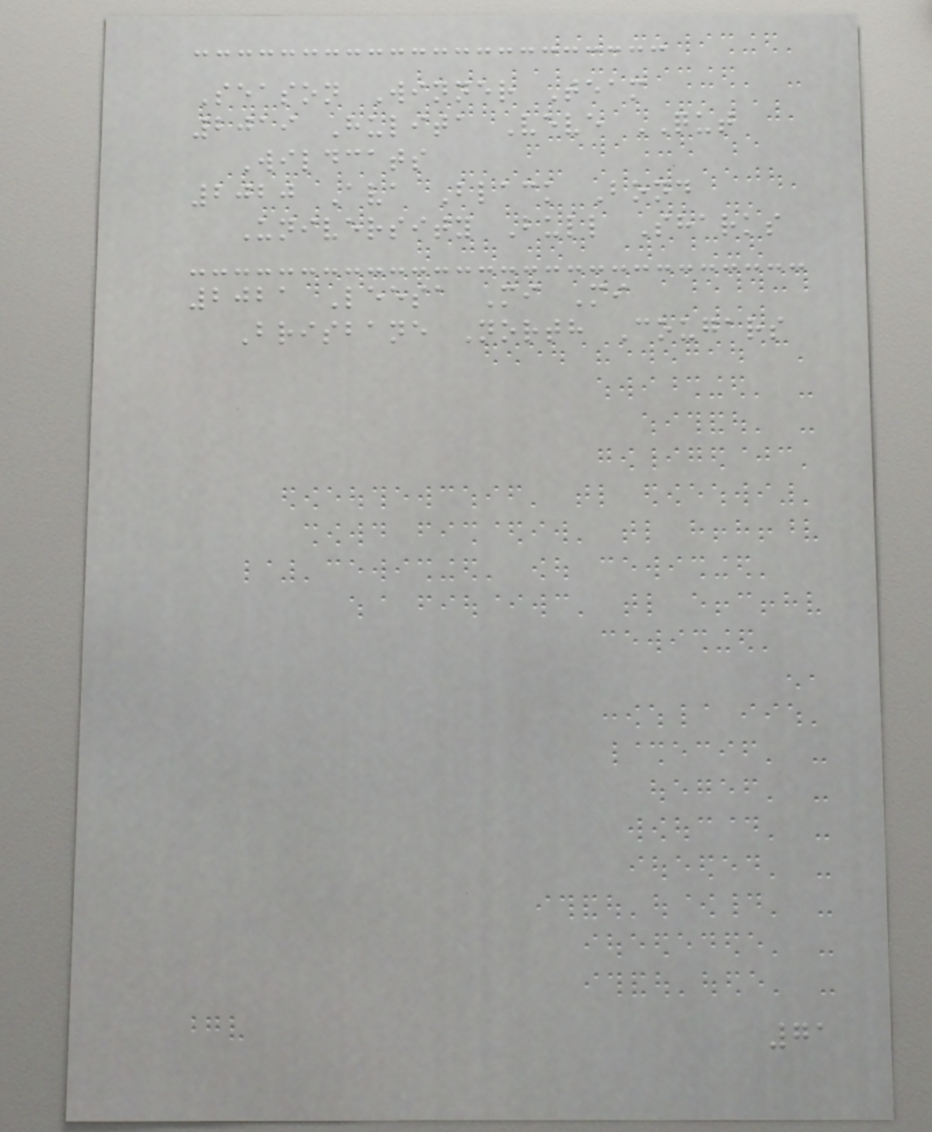Season Winner Team
2019 Hulita Veve QUT
Wildcats
2020 Ava Black Bond
University Bull Sharks
2021 Leesa Mi Mi
Brisbane North Cougars
71
